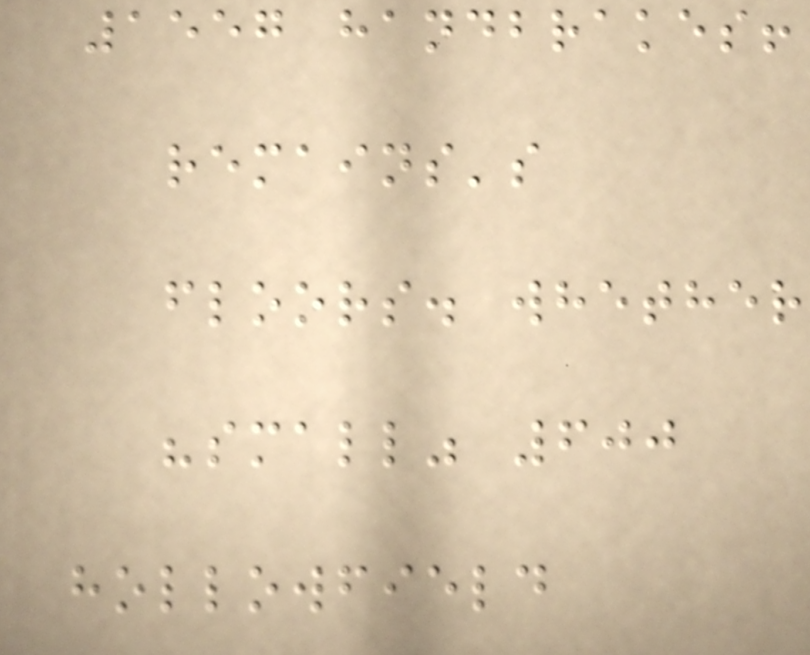1557 handbrakes!
remains's
floors. whether
"small" 600
hollowfield
